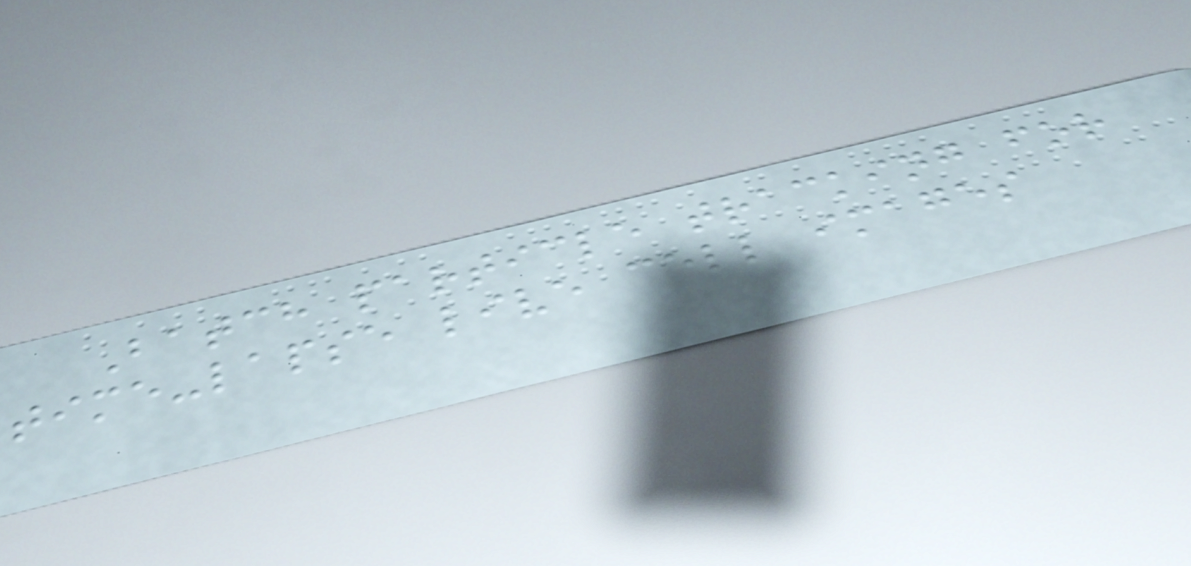Batch particle tracking for
time-lapse live cell images
